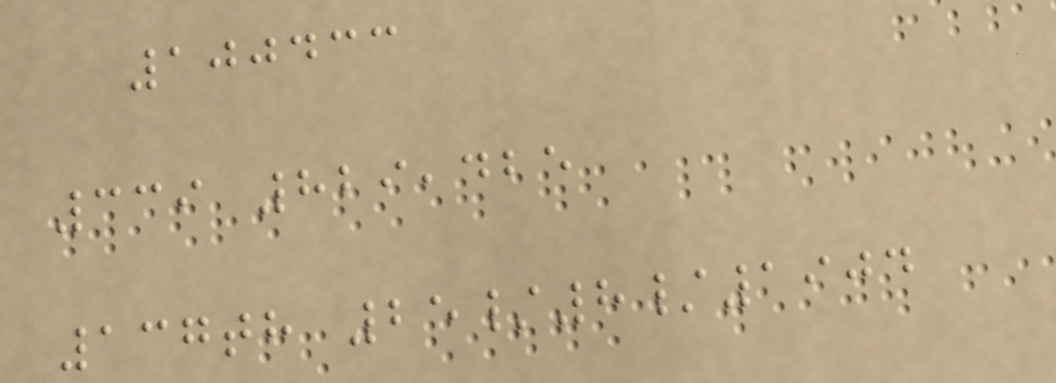100433
339 829,425
137th 25/8/1904
